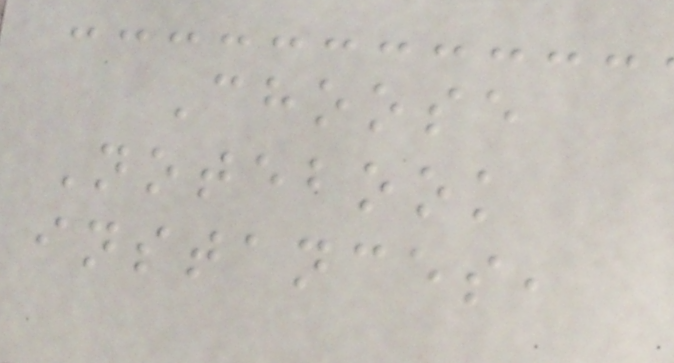Choose
Notebook
instances,
